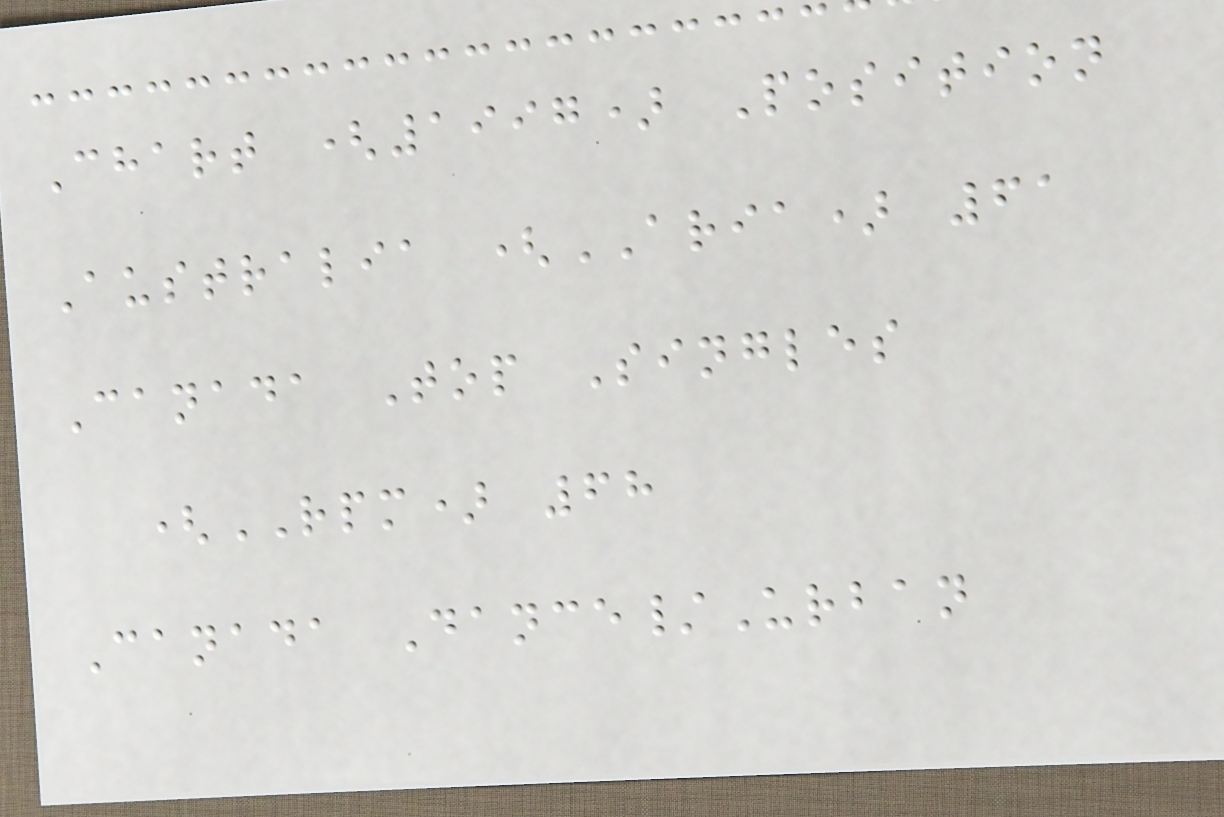Chart (1997) Position
Australia (ARIA) 61
Canada Top Singles
(RPM) 68
Canada Dance/Urban
